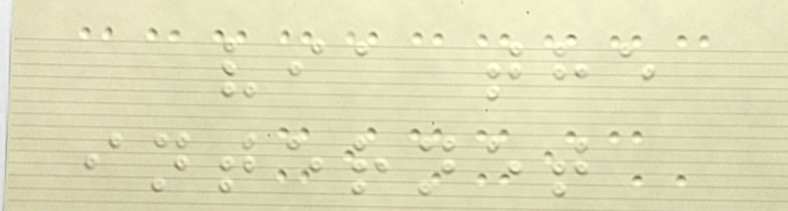via the
internet
